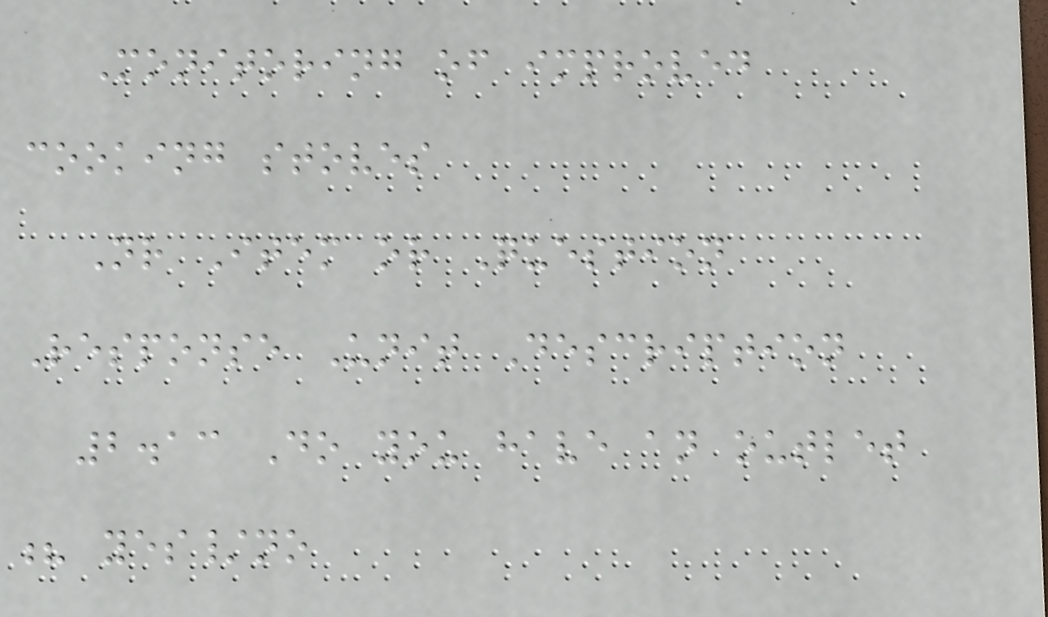Monitoring of improved
cooking stoves
Nr Item or Question
Response Unit Description
2.13 Do you have an outlet
? yes/no
